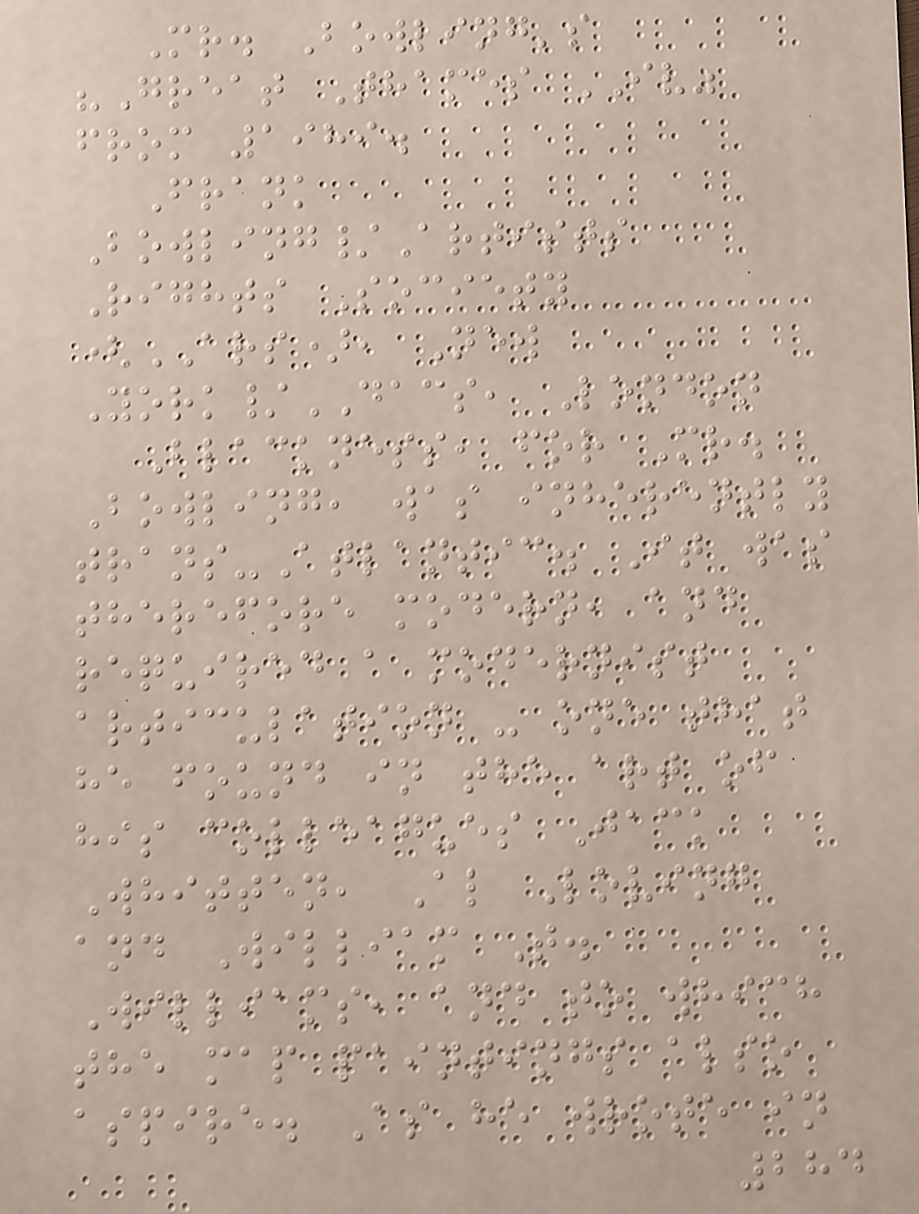Mr. Bowling's
"Great Thames IV"
from 1989.
Frank
Bowling/Artists
Rights Society
(ARS), New
York/DACS, London
Blackness, for Mr.
Bowling, was inherently
trans-Atlantic. It was
therefore modern, and
required a modernist
articulation - one that
he found in the art of
his colleagues Jack
Whitten, Al Loving
and William T.
Williams, and to which
the map paintings also
aspire. As he wrote in
284
